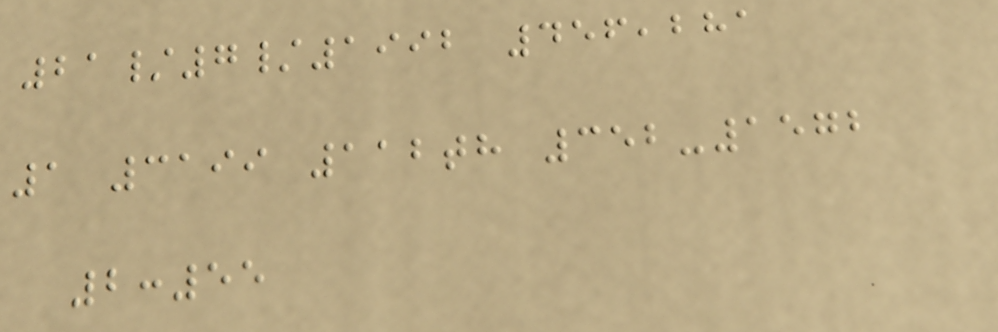21/7/1992 456,281
1 3199 112th 352-1572
2:55
